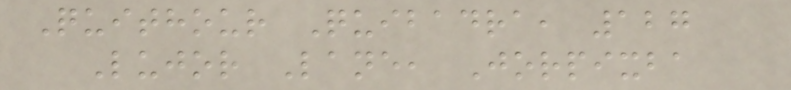Quithour Quibadra, 127
Lujor Lane, Jorpixba
